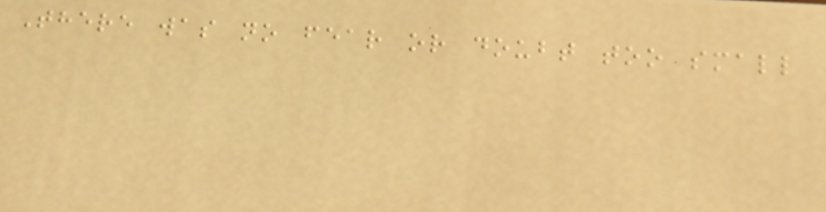There was no fear or doubt too small
